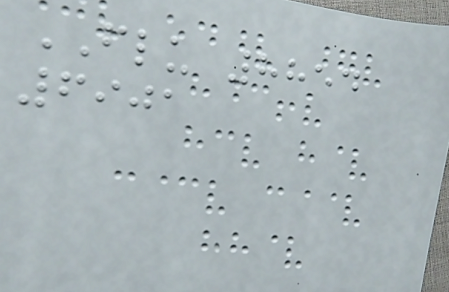FLU 8854
6901
